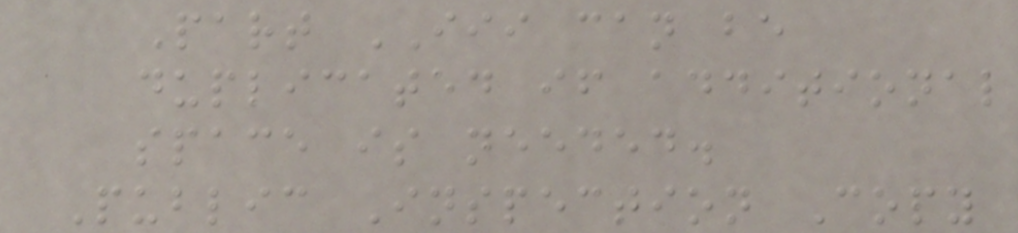Part III can be
duplicated if additional
space is needed.
Public Inspection Copy
